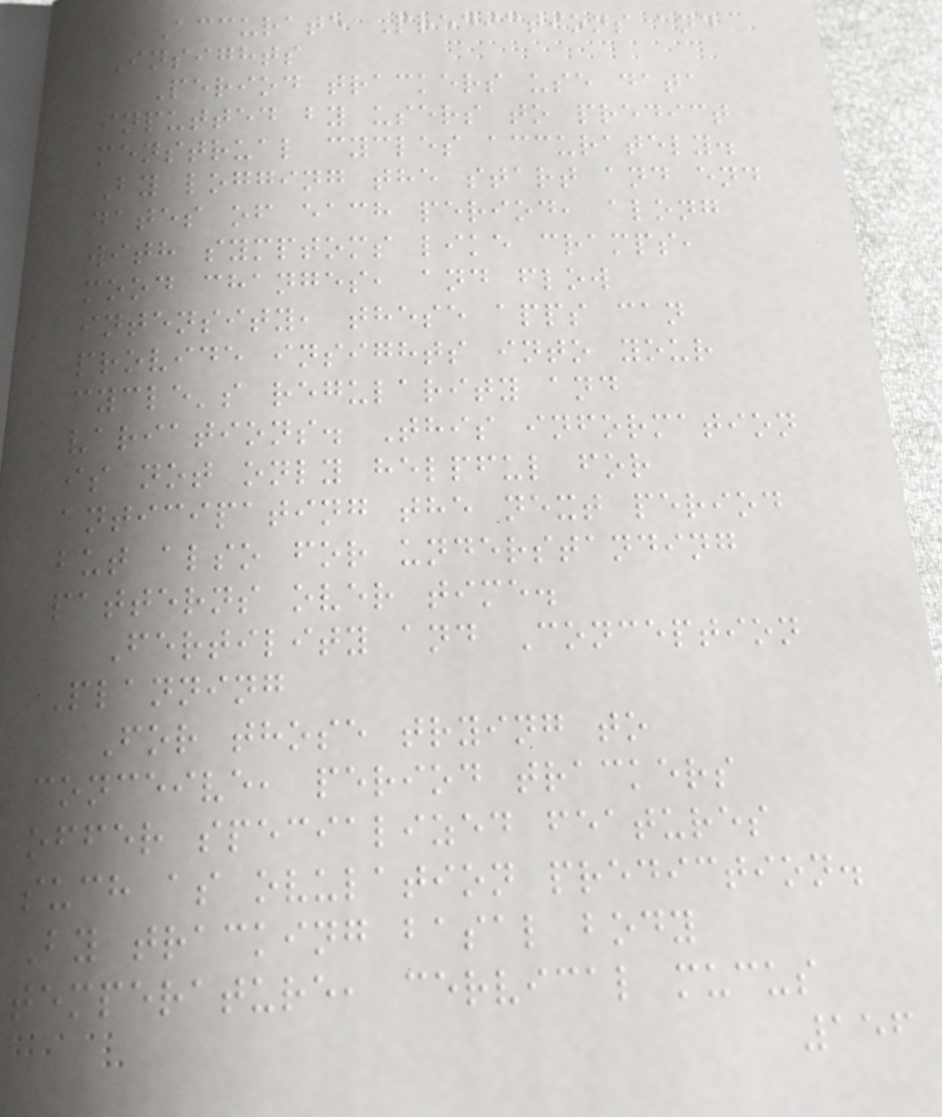Accurate Predictions and
Insights
Period trackers use data
inputted by users to predict
menstrual cycles accurately.
By logging the start and end
dates of each period, along
with symptoms like cramps,
mood changes, and flow
intensity, these apps can
provide insights into your
cycle's regularity and
variations. This information
is not only helpful for
anticipating the next period
but also for understanding
patterns over time.
Fertility and Conception
Planning
For those trying to
conceive, period trackers
offer specialized features
such as ovulation prediction.
By tracking basal body
temperature, cervical mucus
156
